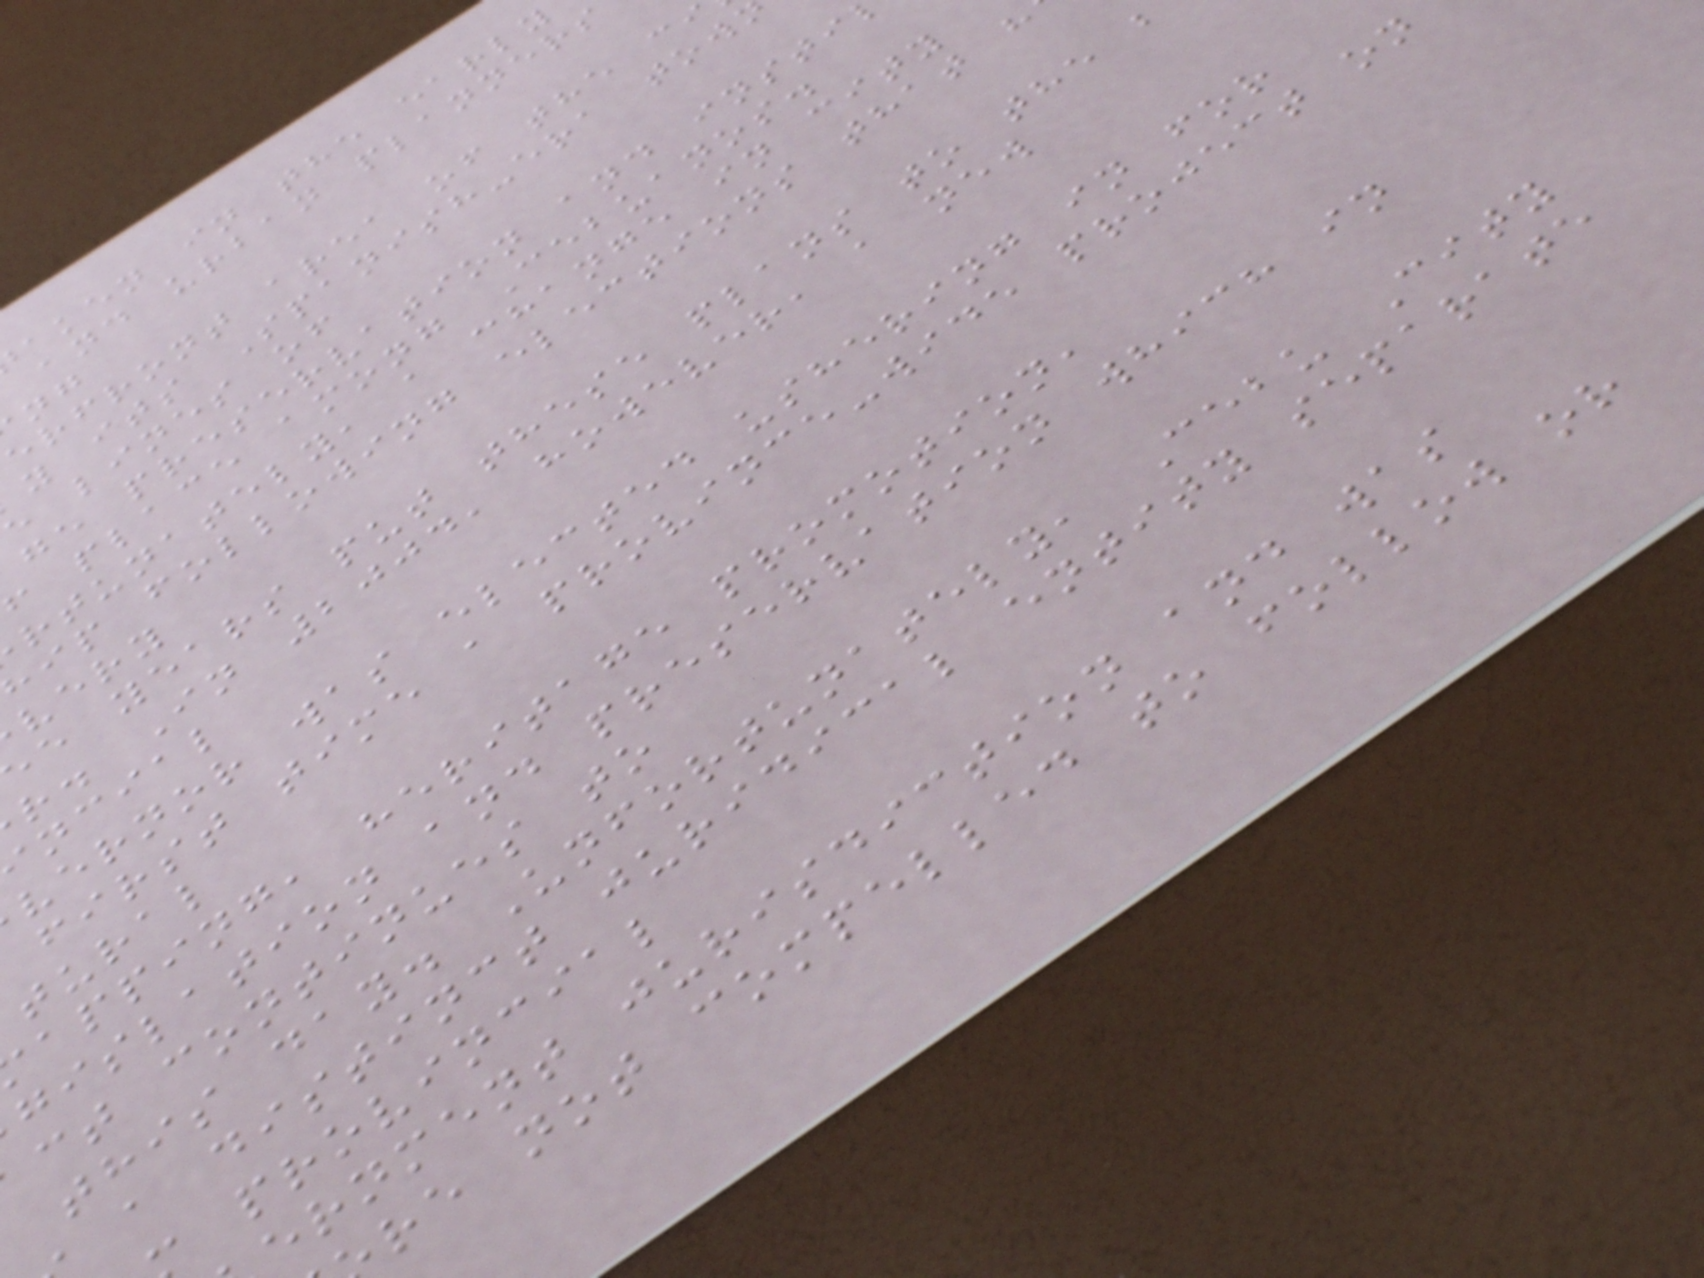aken in the early
and urban planners
erfront area of the ci
y its Spanish-era tow
e lines of
ge preservation and insti
f place among Cebuanos.
rtunately, a change in city
ip following elections that h
very
e years put these plans to the b
r. In 2004, however, a new
ncial
vernor was elected ushering in for
first time a province-wide project on
tural
apping, heritage promotion,
gislation and preservation which in
ct continues to
this day. Unfortunately, Cebu City
a distinct juridical entity separate
provincial
ernment jurisdiction and was
re not compelled to follow or
